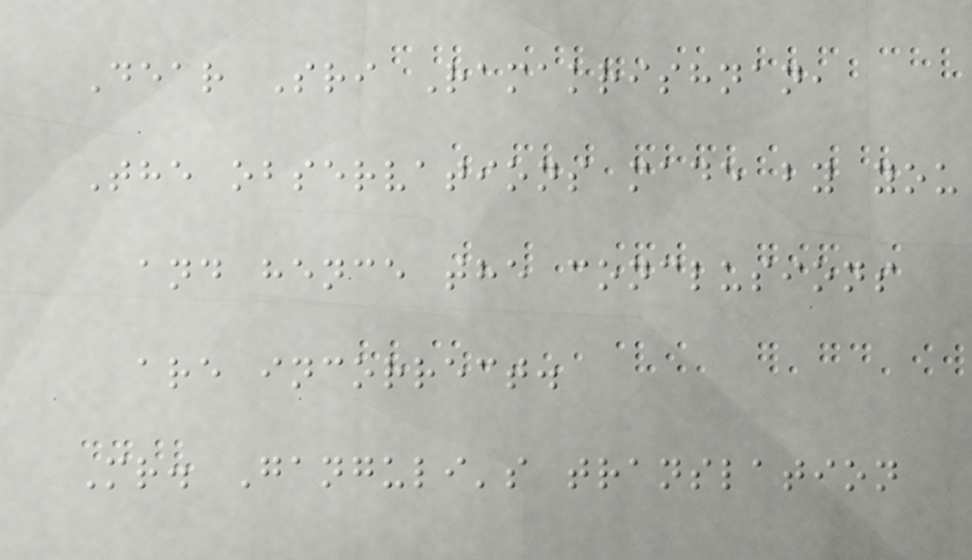Dear Sri Ramakrishnan,
The observations made by you
and hence the conclusions
are incorrect.
Mr. Ganguli's translation
